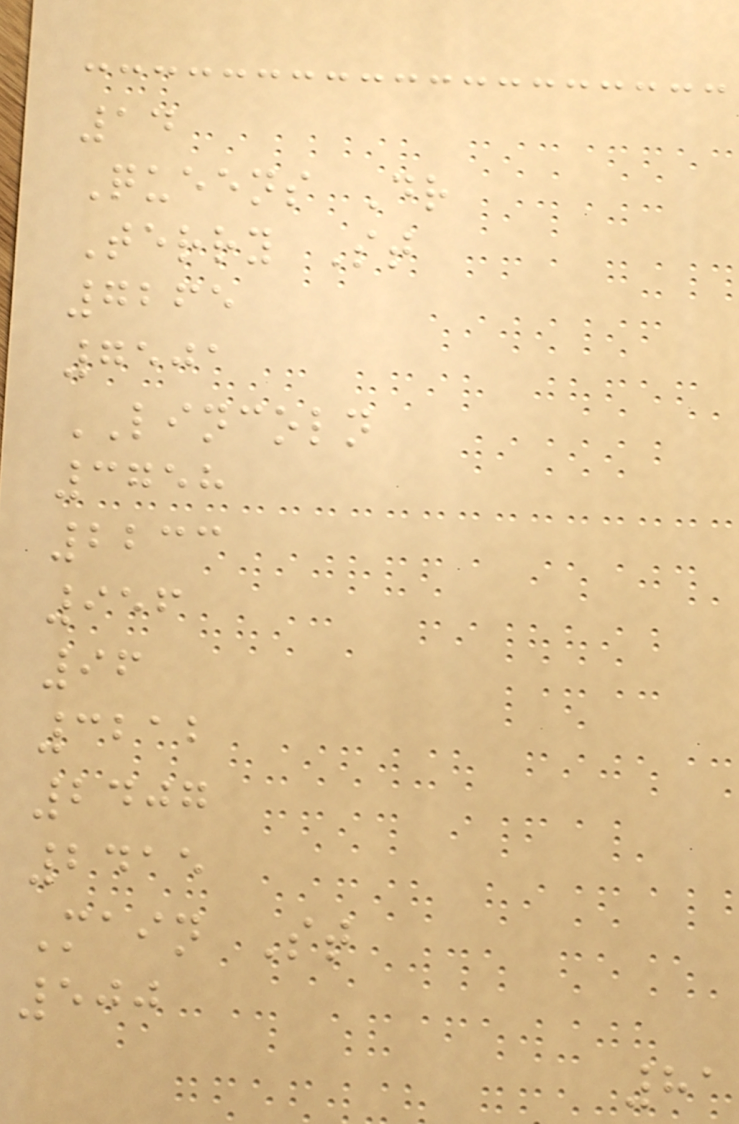14
Queens Dr
Terry St
7265
7501
LINCOLN
3758
2233
956
96
3212
2407
2415
Main St
500
81
